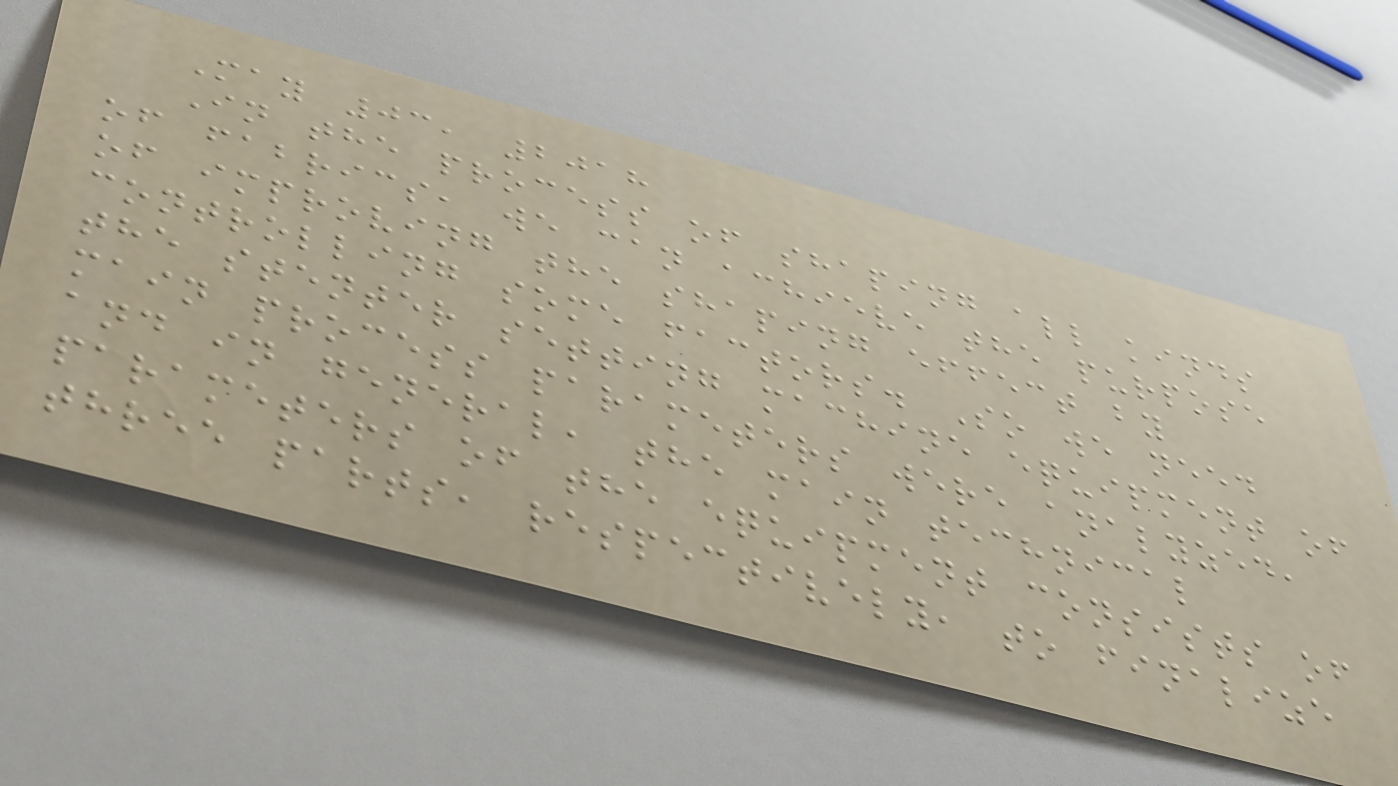May 03, 2018
In the process of shaping all kinds
of fabrics, we can achieve the purpose
of improving the shaping effect by
controlling some factors. So we need
the stenter setting machine equipment of
main process parameters were analyzed,
and in general, the main technical
parameters of the equipment consists of
three parts, respectively, to finalize
